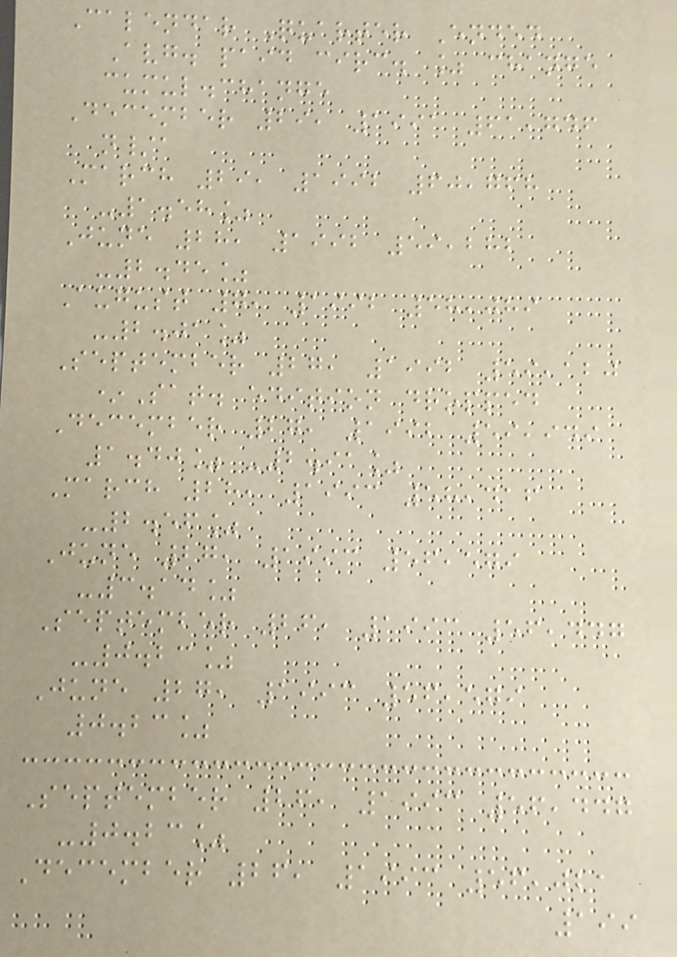Calendar Quarter Ended
Avg. paid circ. % change
cumul.change
December 29, 1991 61,746
n/a
March 29, 1992 60,768
-1.58%
June 28, 1992 59,282
-2.45%
August 7, 1992 58,089
-2.01%
September 27, 1992 59,120
*Sat. edition dropped
December 27, 1992 59,949
1.40% -2.91%
March 28, 1993 58,416
-2.56%
June 27, 1993 56,579
-3.14%
September 26, 1993 56,447
-0.23%
June 27, 1993 56,579
0.23%
September 26, 1993 56,447
-0.23%
December 26, 1993 56,021
199
